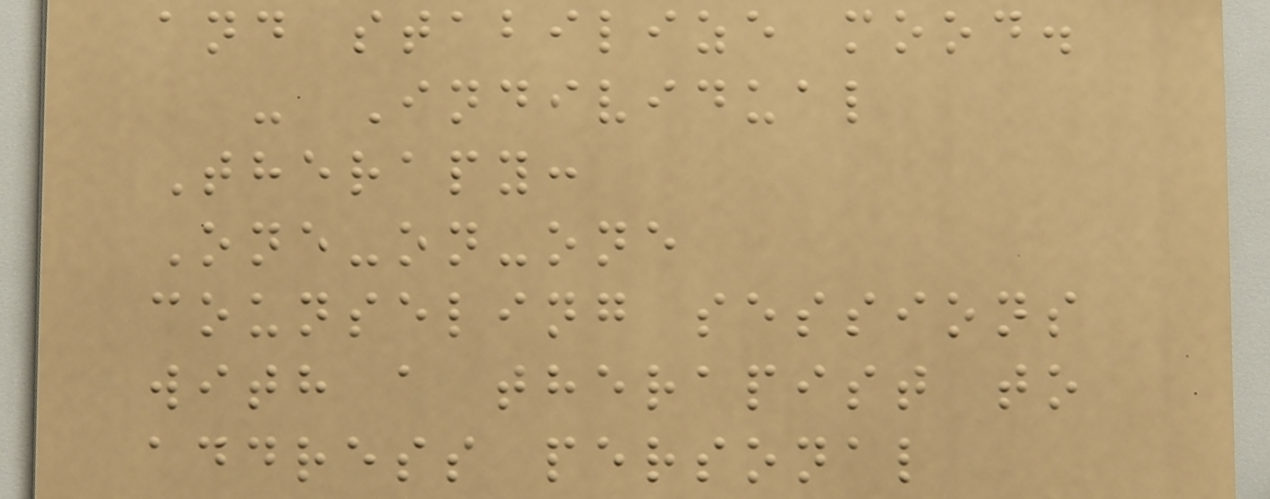and stabilize mood.
- Individual
Therapy:
One-on-one
counseling sessions
with a therapist to
address personal
